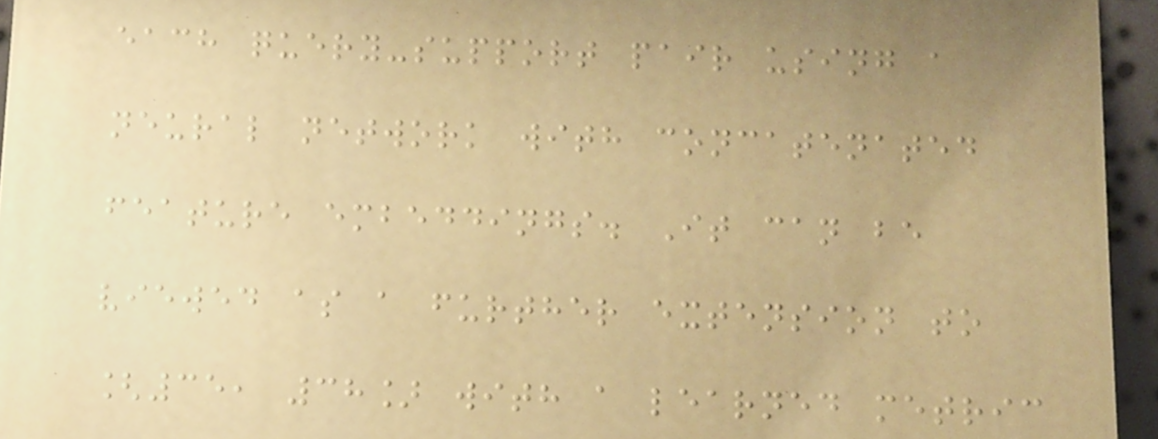each query-support pair using a
neural network with concatenated
feature embeddings. It can be
viewed as a further extension to
[35, 38] with a learned metric
